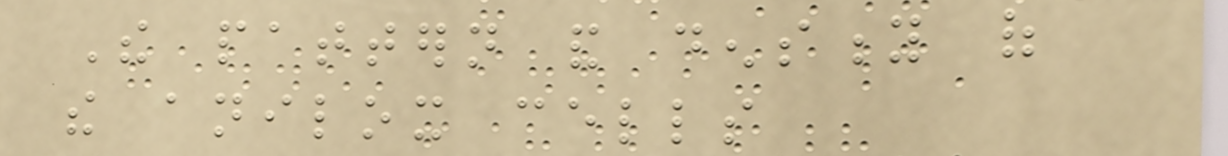The pattern and density of
the anilox cells
